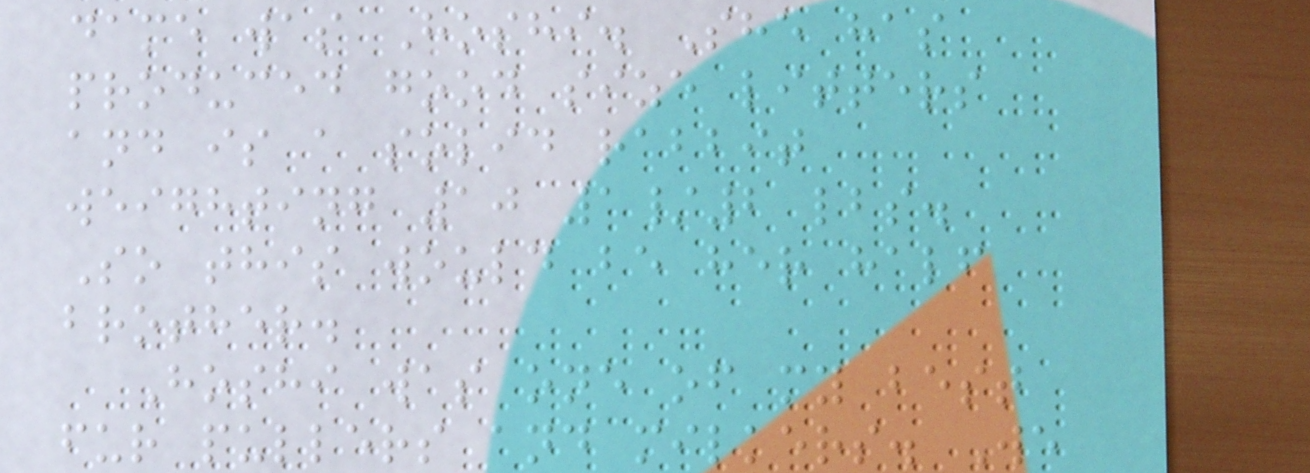dame was Hoshi. She has
produced good size litters
and is a solid rabbit
weighting 10 1/2 lbs.
So this would be her half
brother.
Hoshi was one of my best
fur pullers and milkers. We
